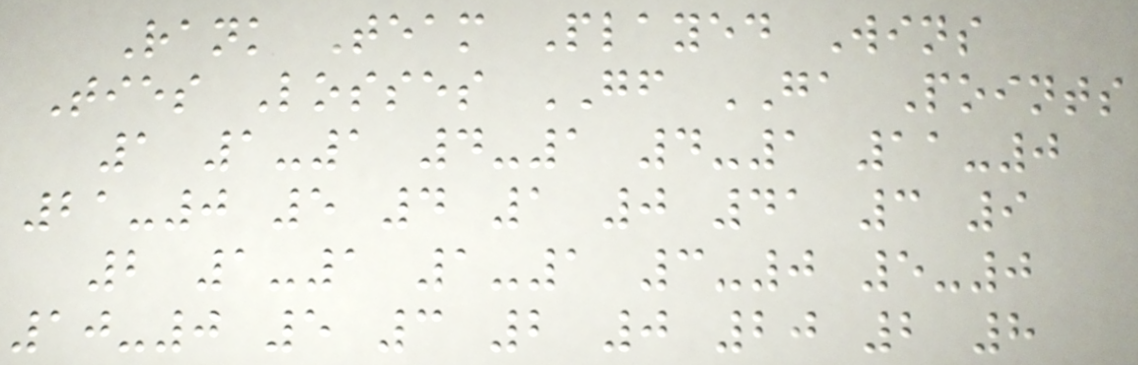Rank Team Played Wins
Ties Losses GF GA Points
1 1-1 4-1 4-1 11-0
21-0 5 4 1 0 41 3 9
2 1-1 1-1 3-0 5-0
10-0 5 3 2 0 20 2 8
